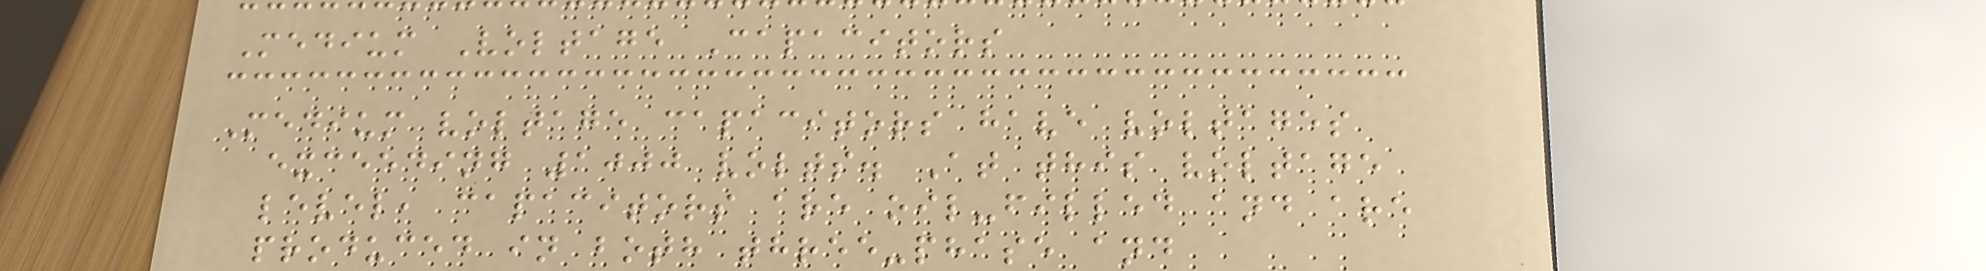Medium Voltage Capacitors
Medium voltage capacitors have voltages
exceeding 1000 volts. At this voltage
level, capacitors are oil-filled and are
produced in both three-phase and
